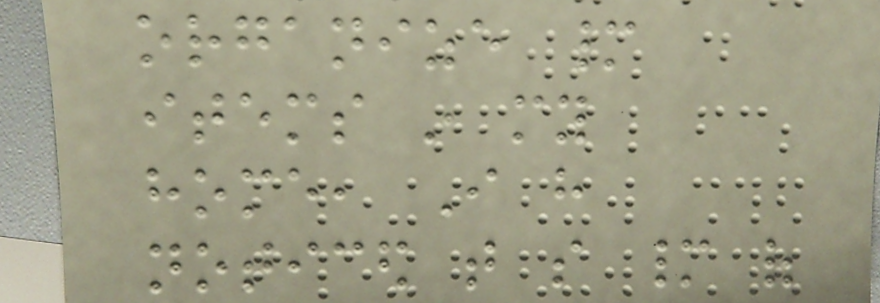organize many
items in my
home, I have
noticed that so many of
